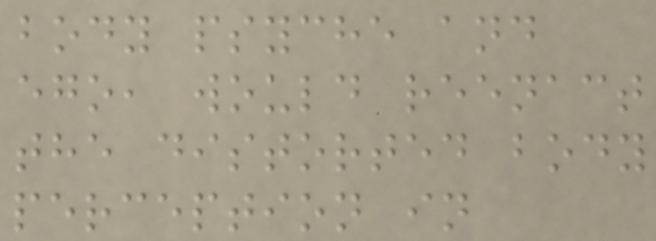body psyche and
ego, would reenact
the distorted body
perception in
